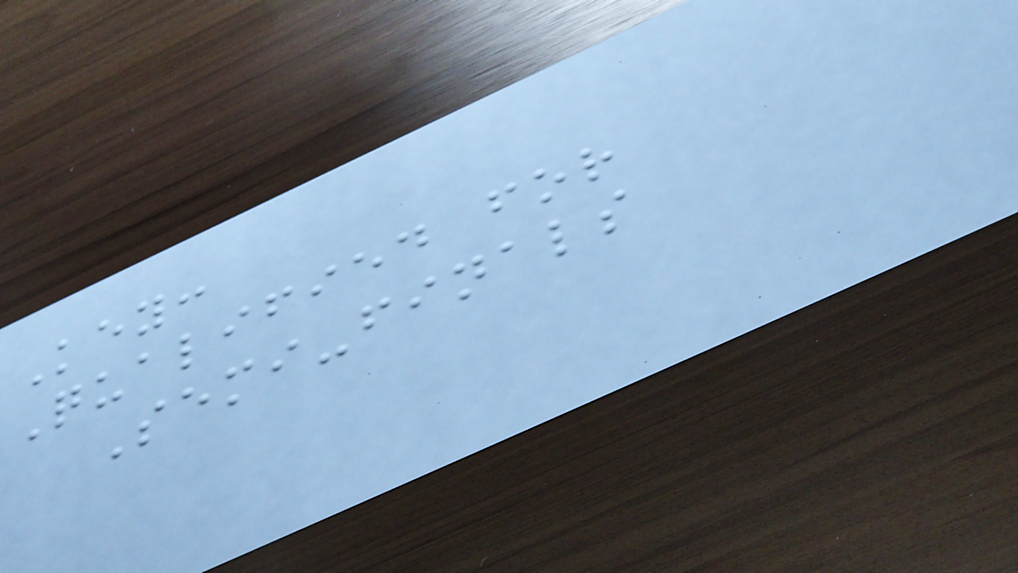Key:
Qualified for
Semi-finals
